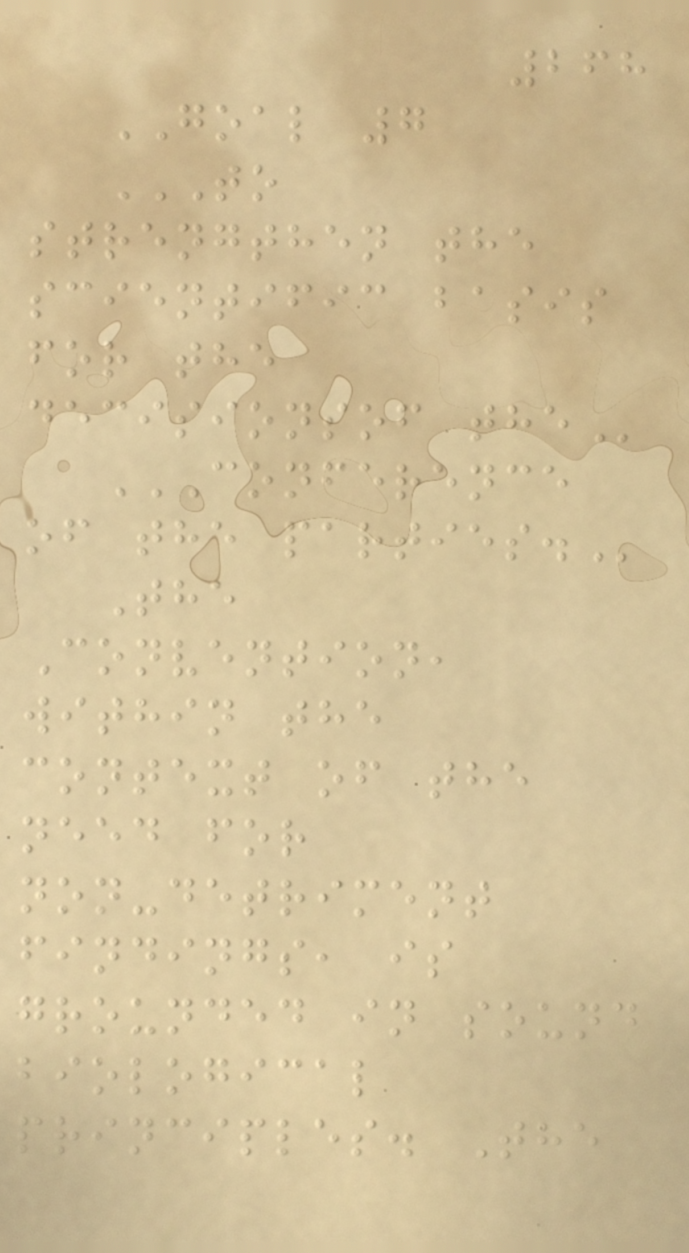268
GOAL 7
TO
STRENGTHEN THE
SCIENTIFIC BASIS
FOR THE
DECISIONSOF THE
CONFERENCE
OF THE PARTIES.
The
Convention,
within the
context of the
need for
non-detriment
findings, is
grounded in sound
biological
principles. The
